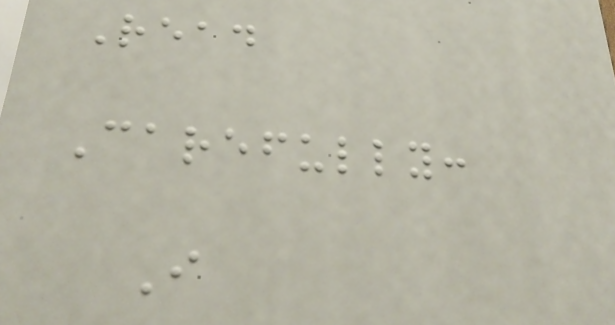Read
Carefully:
I
